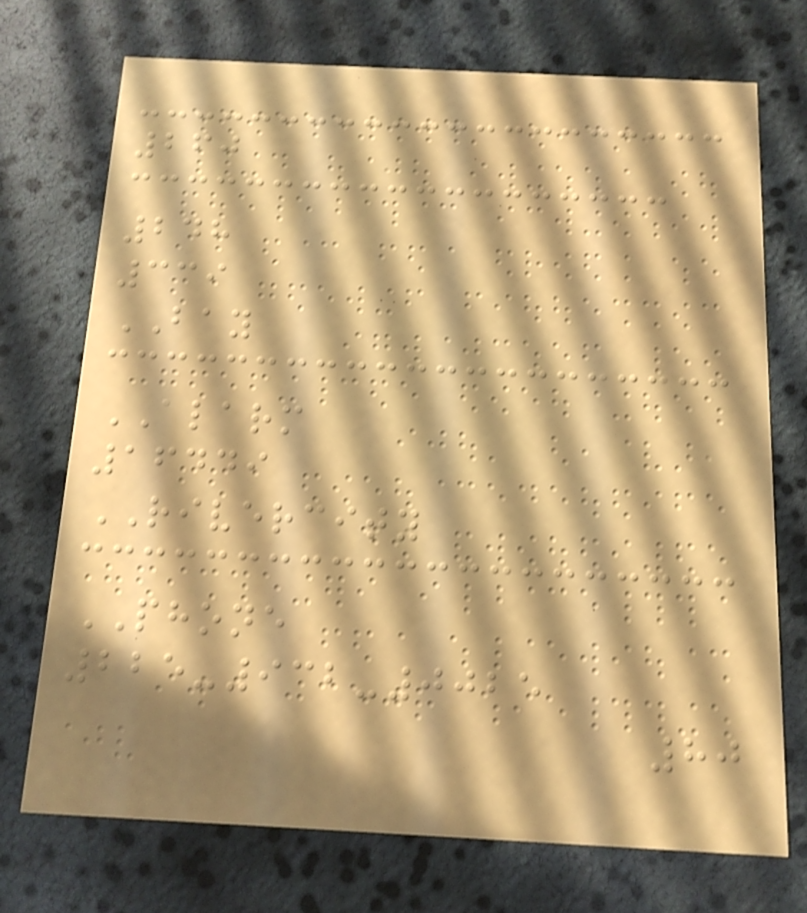260
248
339
BAY
ALARM
16449
RIVERCITY
PHONE
225-932-0025
80
